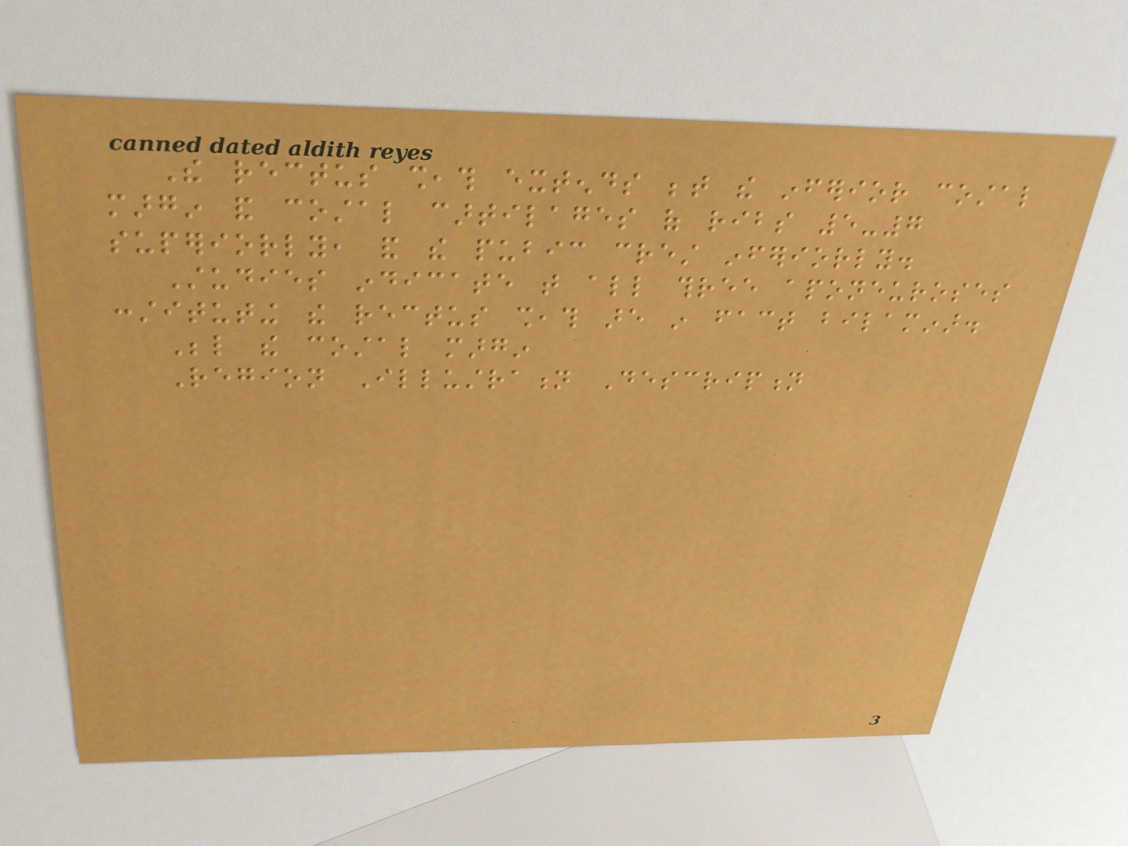The rectus sheath extends between the inferior costal
margin and costal cartilages of ribs 5-7
superiorly, and the pubic crest inferiorly.
Studies indicate that all three aponeuroses
constituting the rectus sheath are in fact bilaminar.
Below the costal margin
Region Illustration Description
